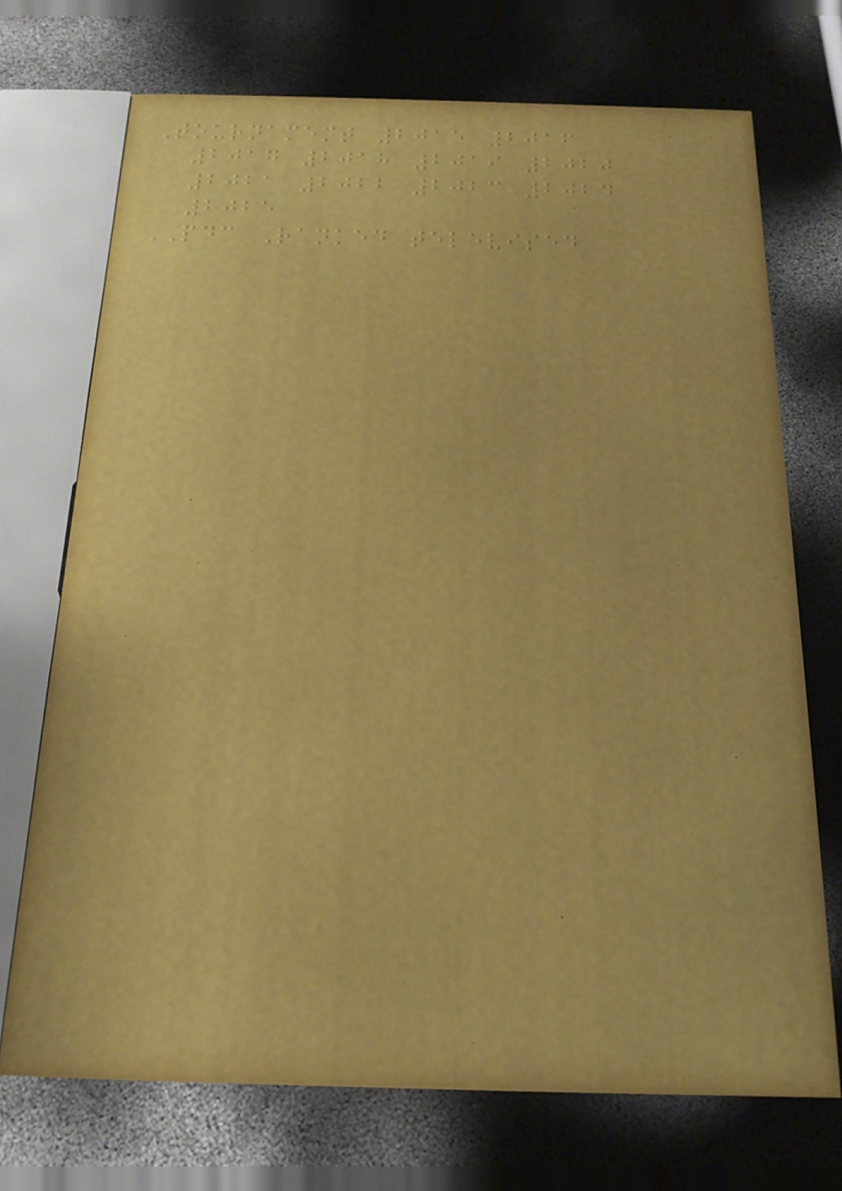Tournament 2015 2016
2017 2018 2019 2020
2021 2022 2023 2024
2025
PDC Ranked televised
